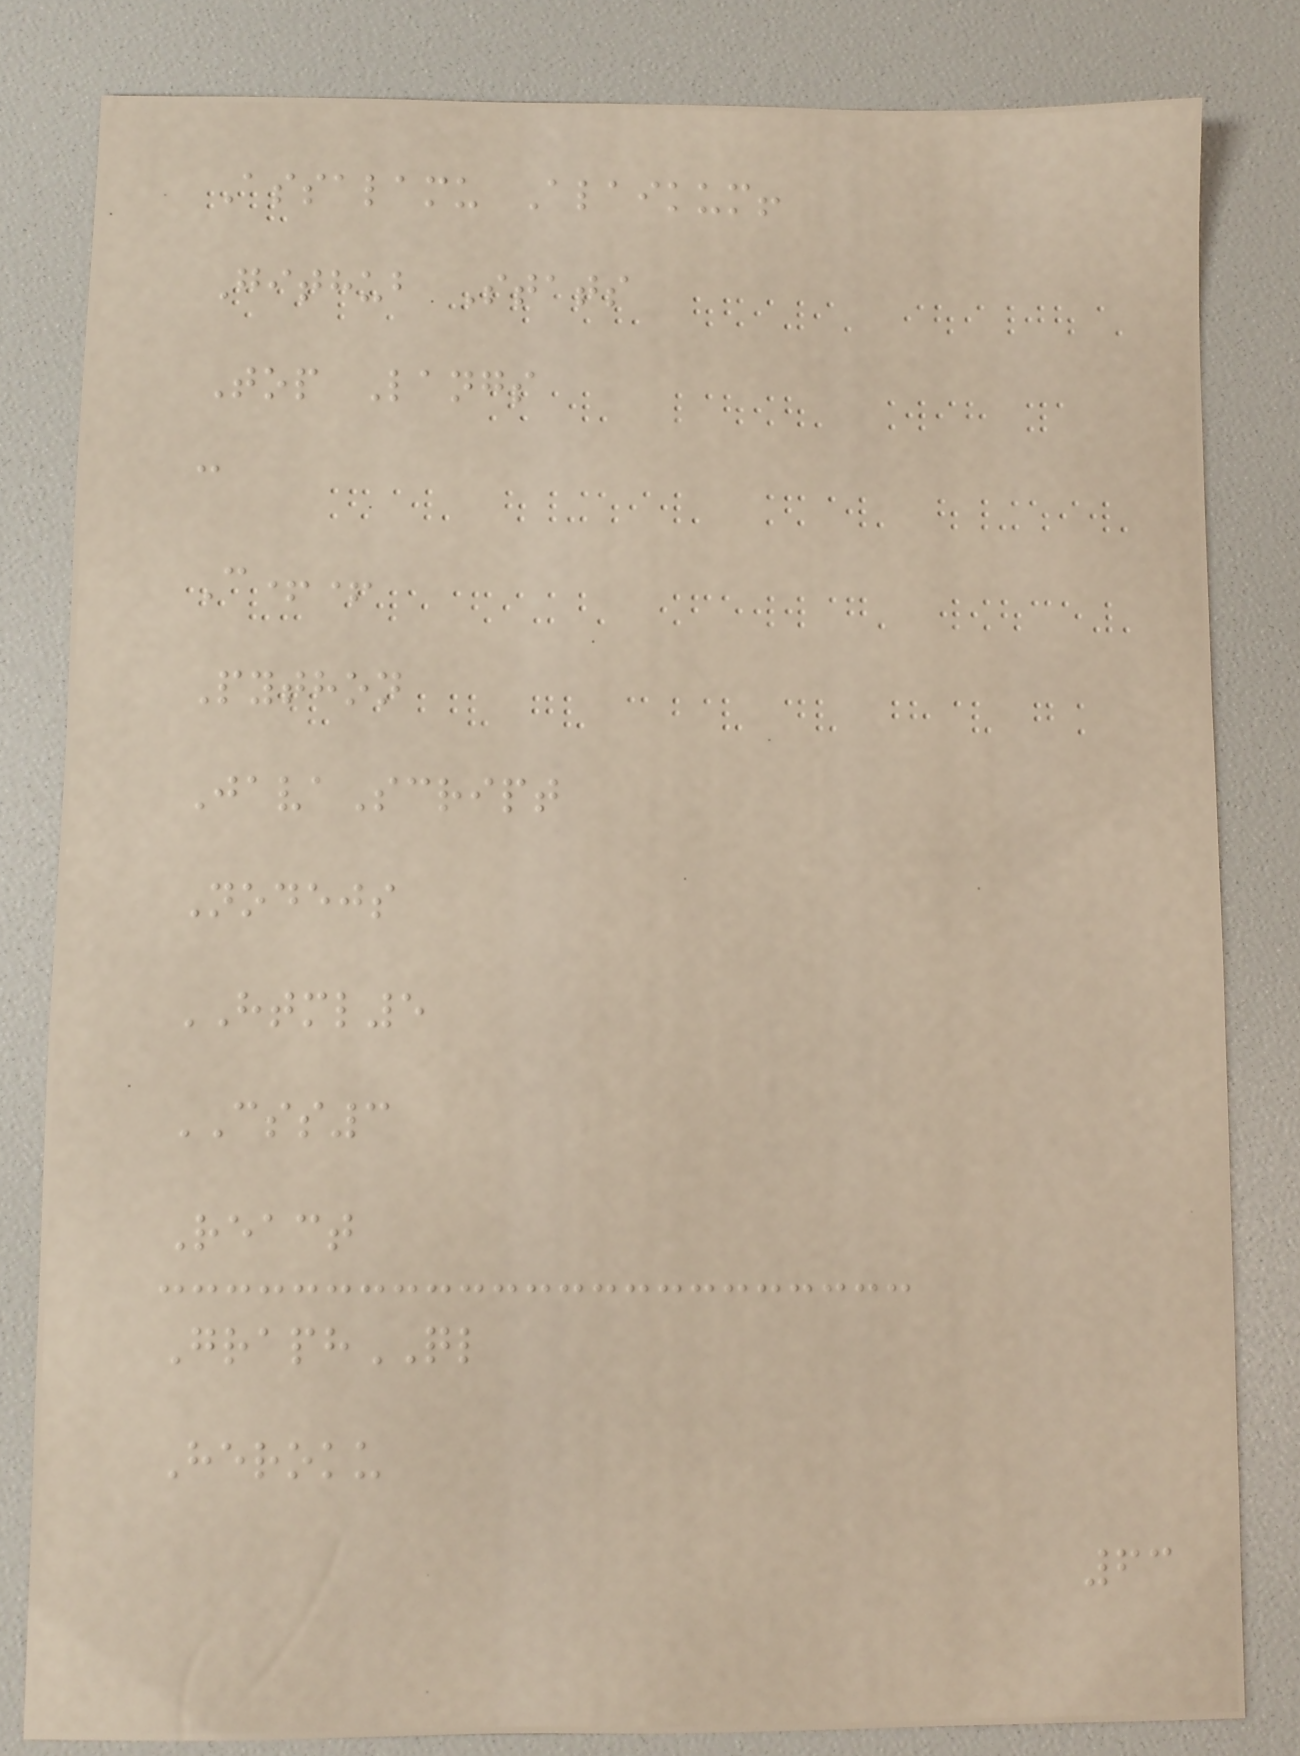Assalamu Alaikum!
Github Stats
Top Langs
c
C++
Python
JavaScript
Nodejs
HTML5
CSS3
React
GraphQL
Heroku
63
